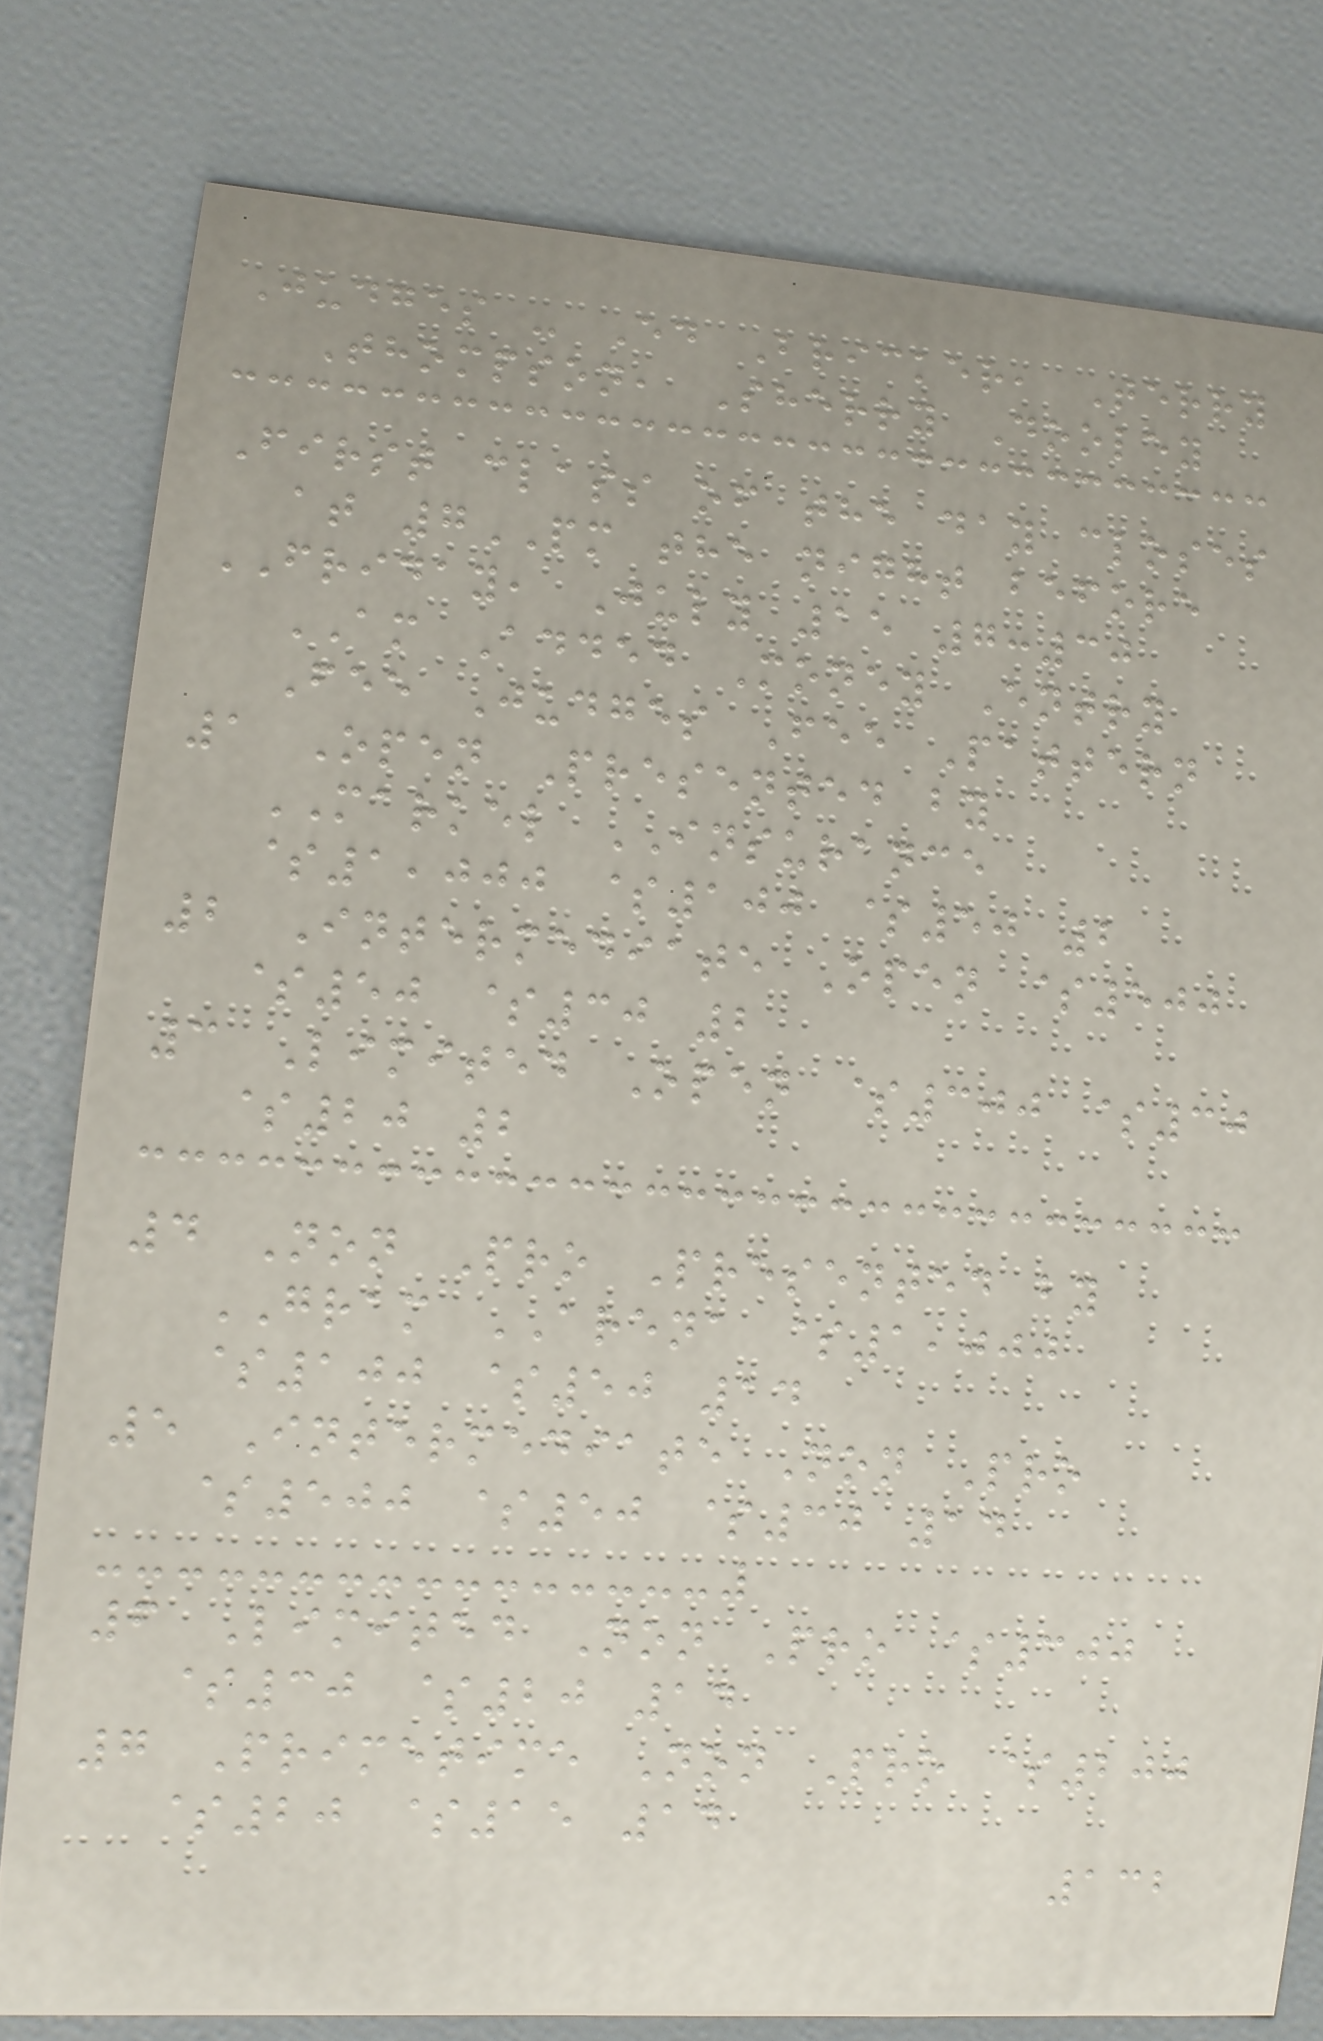Judges - Ed Bricker, Terry
Thompson, Sherry Dooley
First class of the day closes
at 7PM the night before
FRIDAY, July 15 7:30
AM Added Money Entry
Fee Judges Fee Pattern
1 Open Presented by
MARKEL INSURANCE
$1,000 $100 $50 2
2 Intermediate Open $500
$50 $30 2
3 Limited Open $300 $30
$20 2
4 Non Pro Presented by
GRAM ARENA $1,000
$100 $50 14
5 Intermediate Non Pro
$500 $50 $30 14
6 Limited Non Pro $300
$30 $20 14
7 Primetime Non Pro $200
$20 $15 14
132
